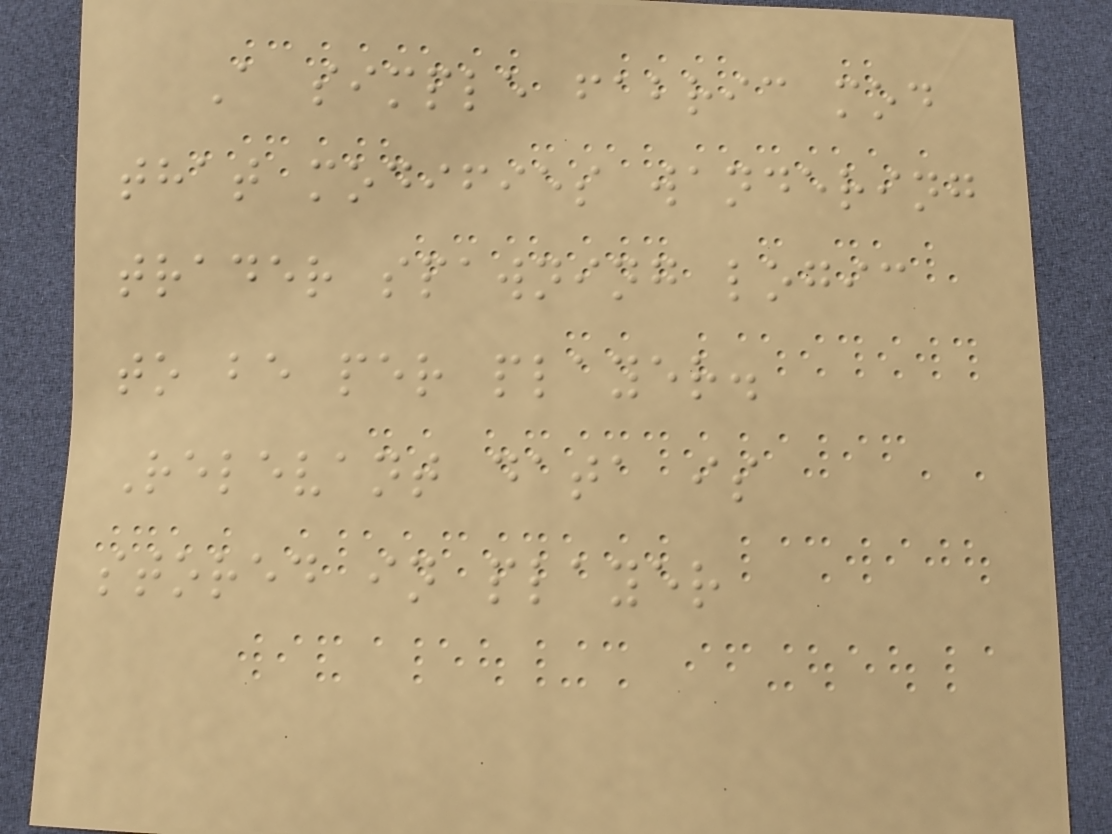A simple fabric mod
that modifies wandering
trader spawning logic
to be per player.
Relevant data is
stored in player
